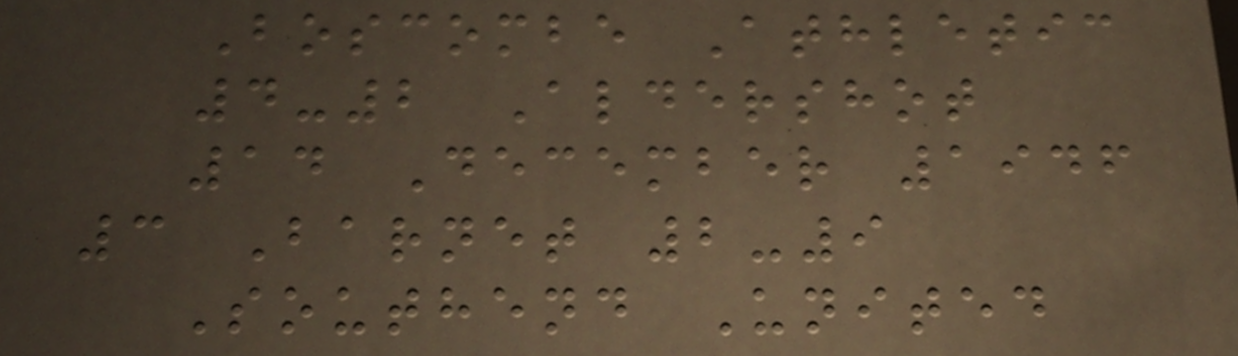Boscombe Athletic
4-2 Aldershot
14 December 1946
3 Barnet 2-9
Southend United
